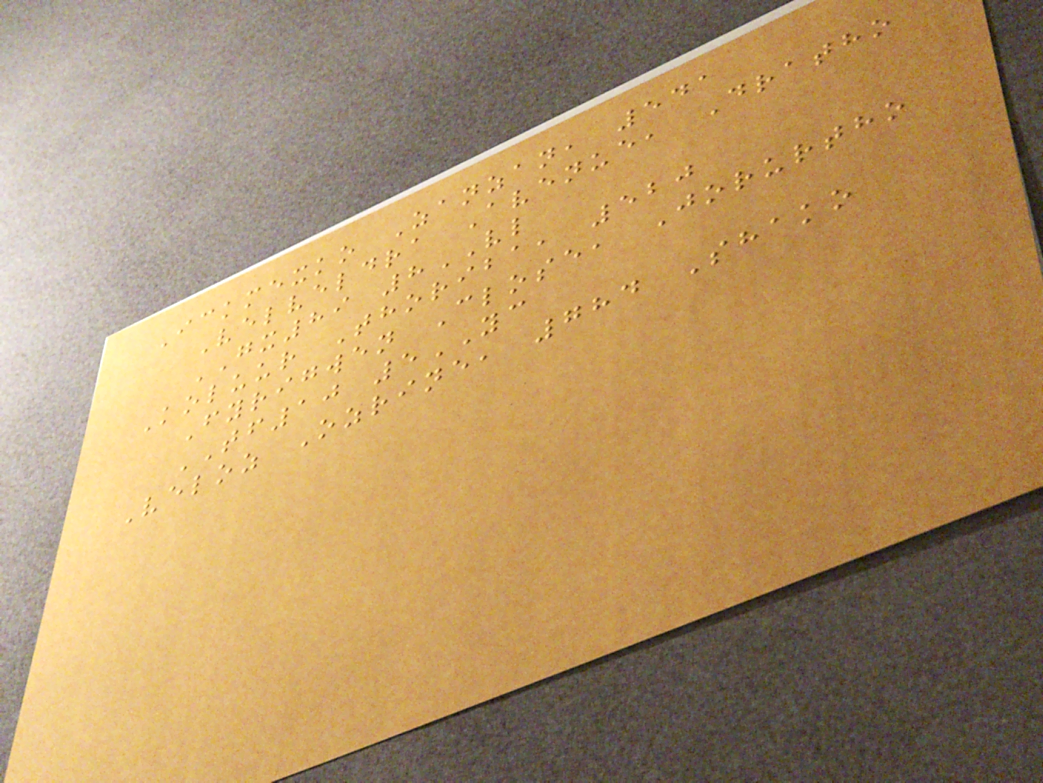Ickmexko Zanzan, 541
Velveldra Avenue, Dratho
GX89 8VL
Koluur Thoriba, 520
Fyrigwen Close, Jorurtho
TF10 5YC
Veloz Ozrine, 784 Shako
